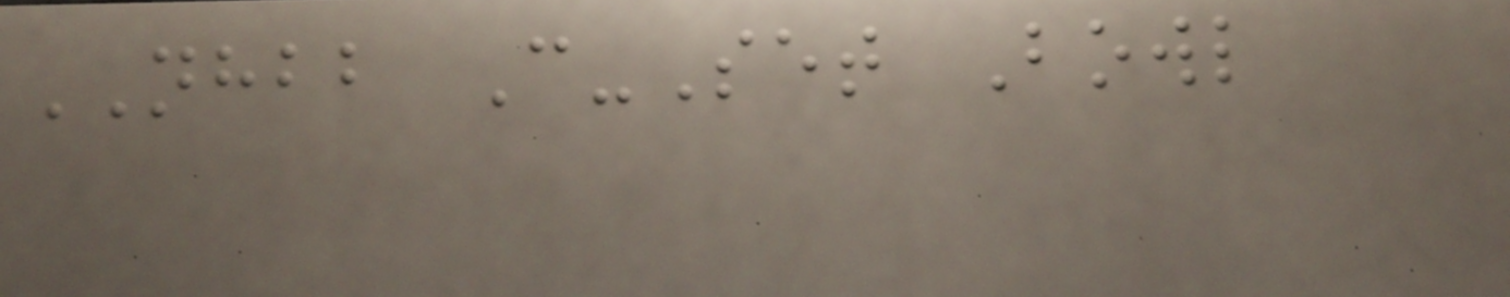NHBB C-Set Bowl
